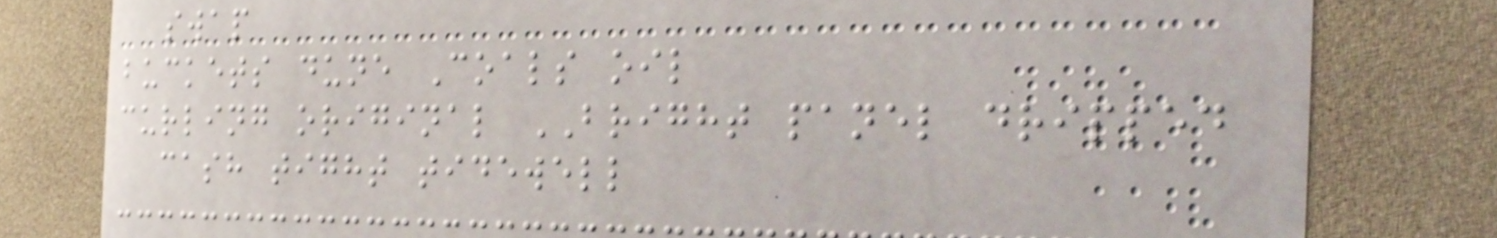swap
buckets dune Coals oil
curling original BRIGHT panel dripped
cash tight tidewell
